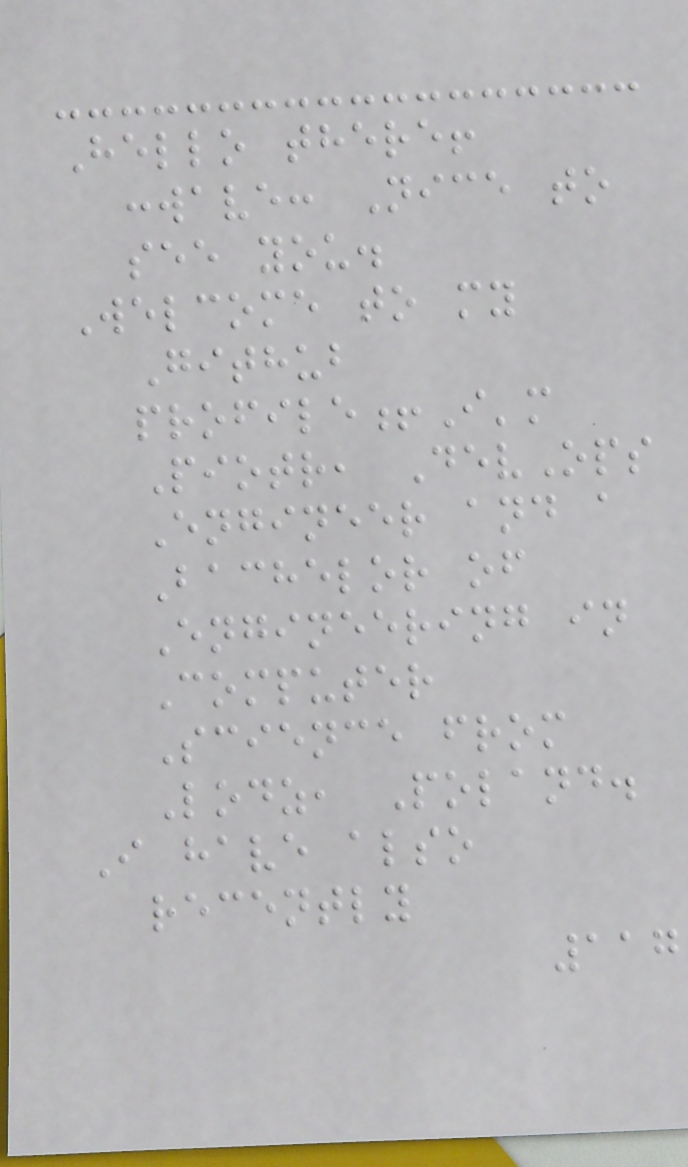Hello there!
:wave: Nice to
see you.
Welcome to my
Github
profile!I'm
Piotr, DevOps
Engineer and a
Bachelor of
Engineering in
Computer
Science from
Lodz, Poland.
I have also
recently
117
